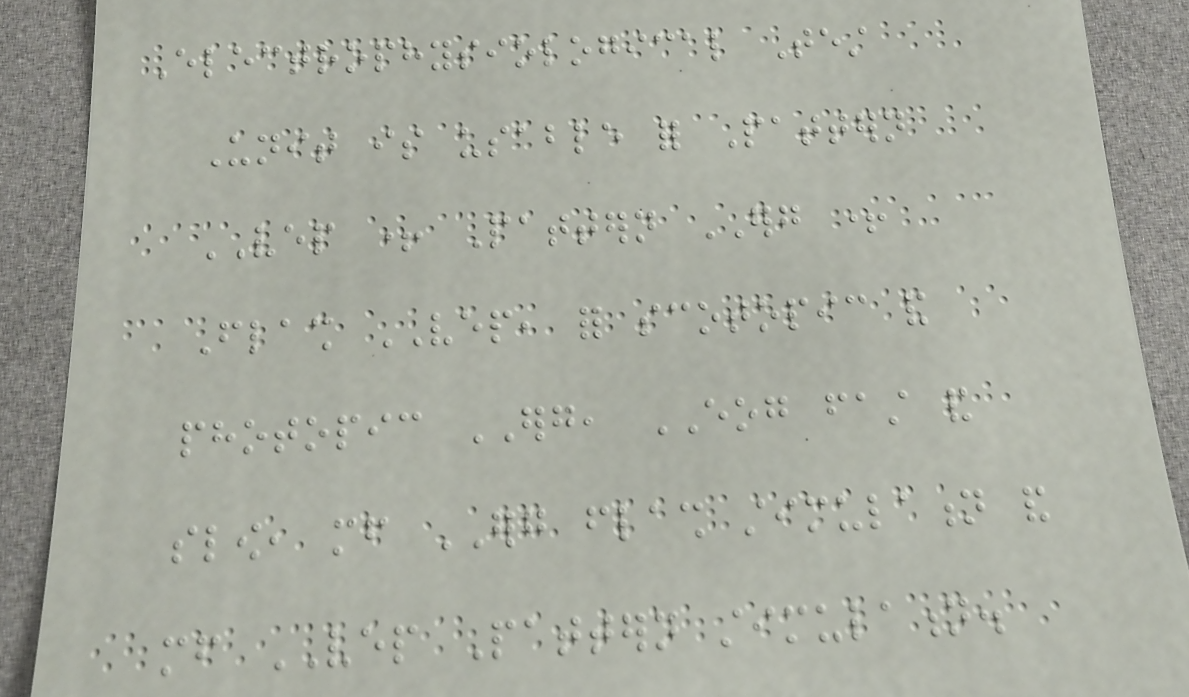Electrophysiological Test
Unit is usable for Pattern
VEP + Pattern ERG +
Flash VEP, for scotopic and
photopic ERG, EOG fast and
slow, mf ERG flash stimulation and
mf VEP Pattern stimulation.
